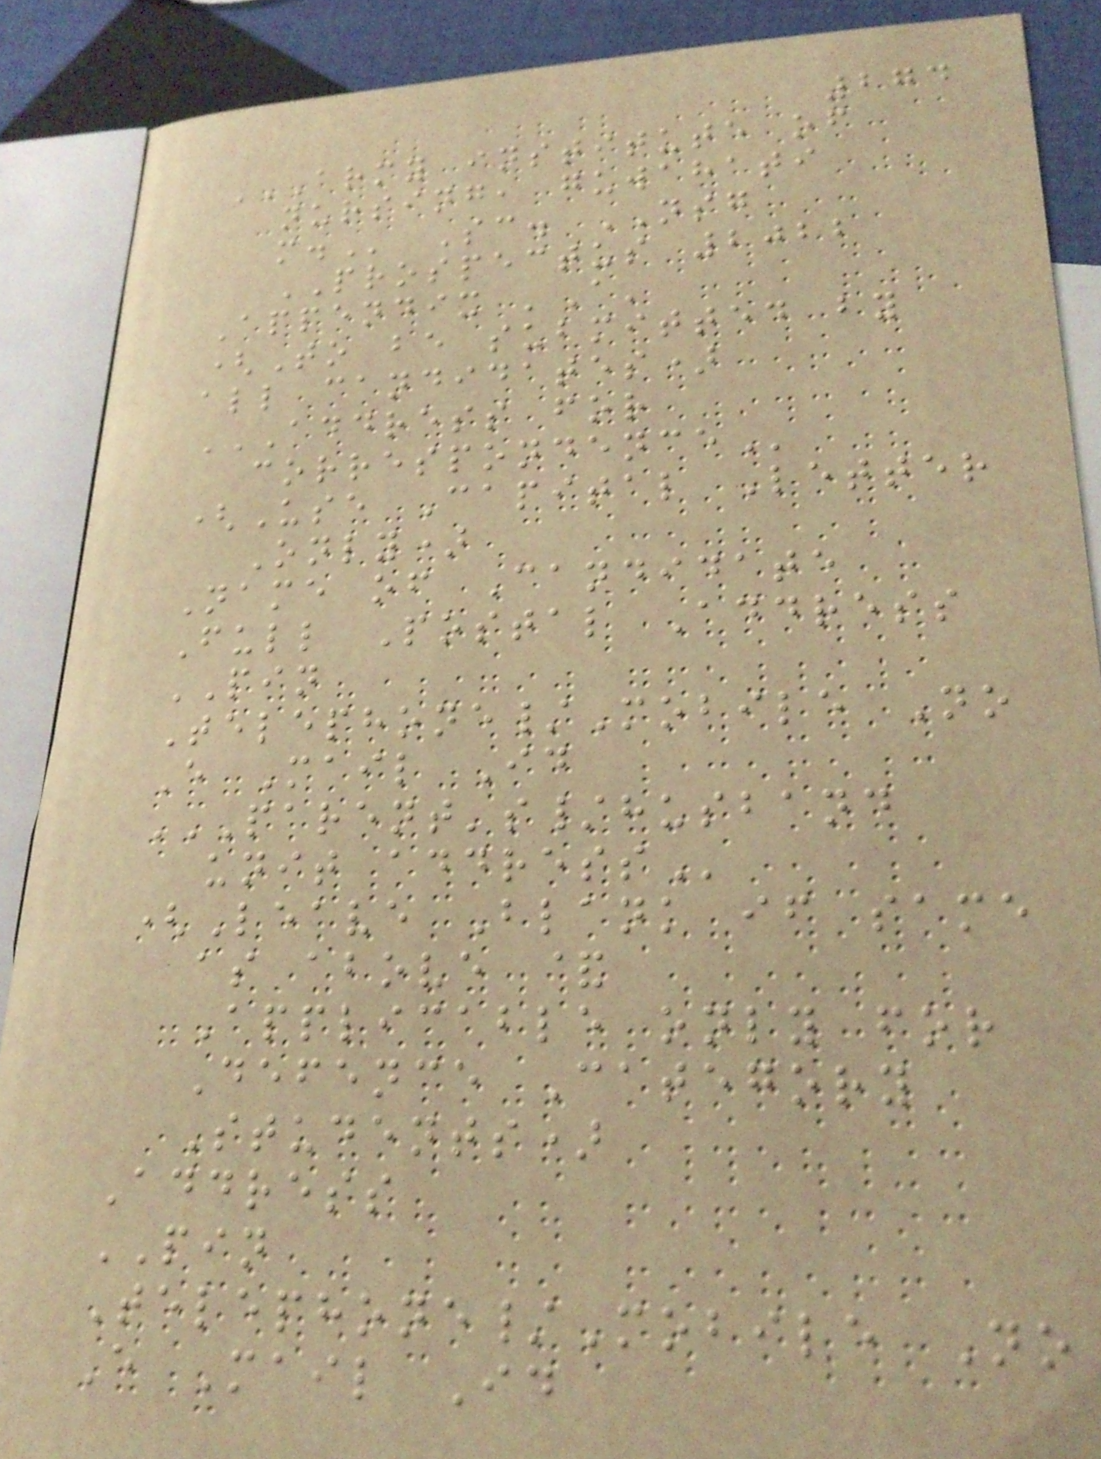274
ARMY INSTITUTE OF
NURSING, GUWAHATI
M. Sc. NSG
PROSPECTUS 2022
Appendix 'A'
(To be submitted by
all candidates)
ADDRESS FOR
CORRESPONDENCE
(Use Capital Letter
Only)
Name of Candidate
Full Postal Address
PIN
Telephone/Mobile No
E Mail Id
PARENT'S/HUSBAND
UNIT ADDRESS
(Leave Blank if same
as above &
Applicable only for
Defence Category
Students)
Address
PIN
Telephone/Mobile No
E Mail Id
